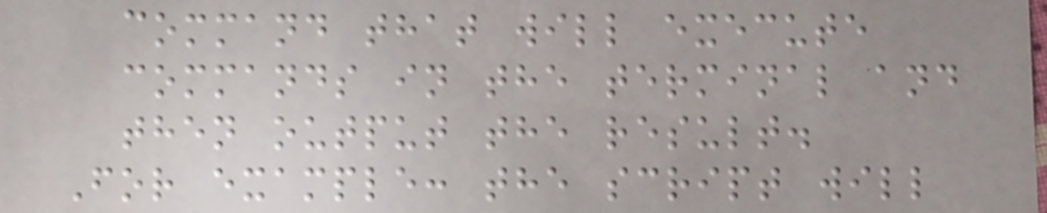command that will execute
commands in the terminal and
then output the result.
For example: the script will
